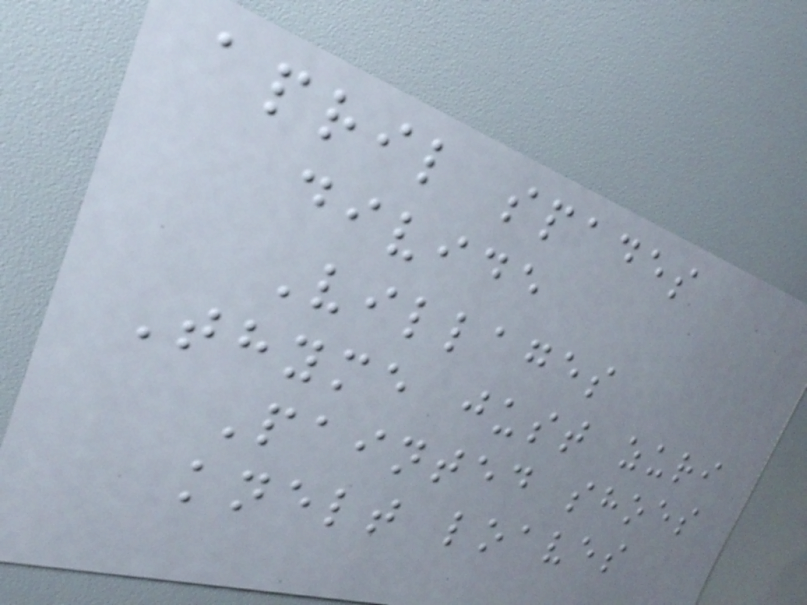april spades
divide
Villages
Thyme just zuri
Painted shoes
knelt loaves
